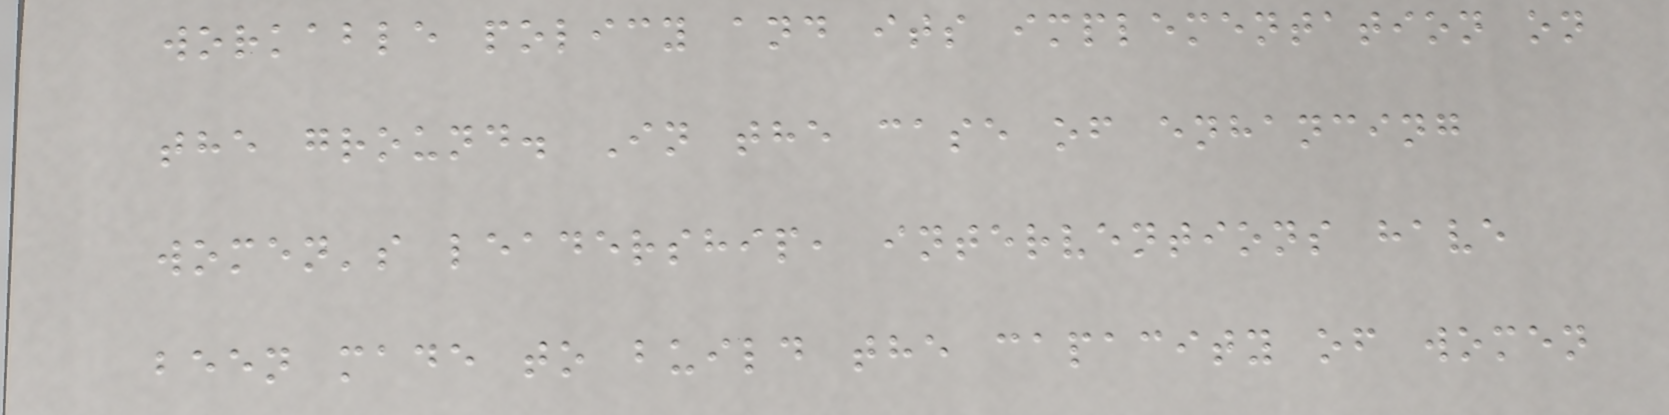workable policy and its implementation on
the ground. In the case of enhancing
women's leadership, interventions have
been made to build the capacity of women
